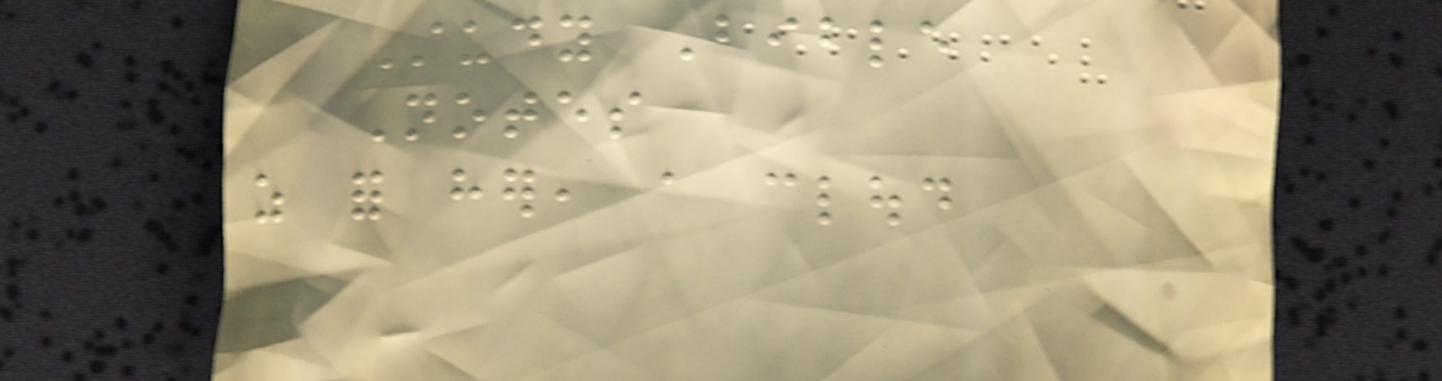Study Bible
Notes
as for her, a cloud
